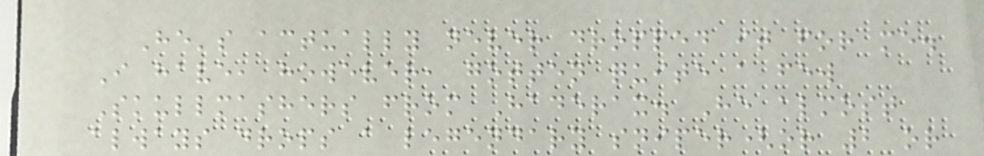He's actually never dropped it for me.
I have, however, gotten quite a few
Skullmashers from Haderax. He almost
always drops a legendary sniper(or 2 or
